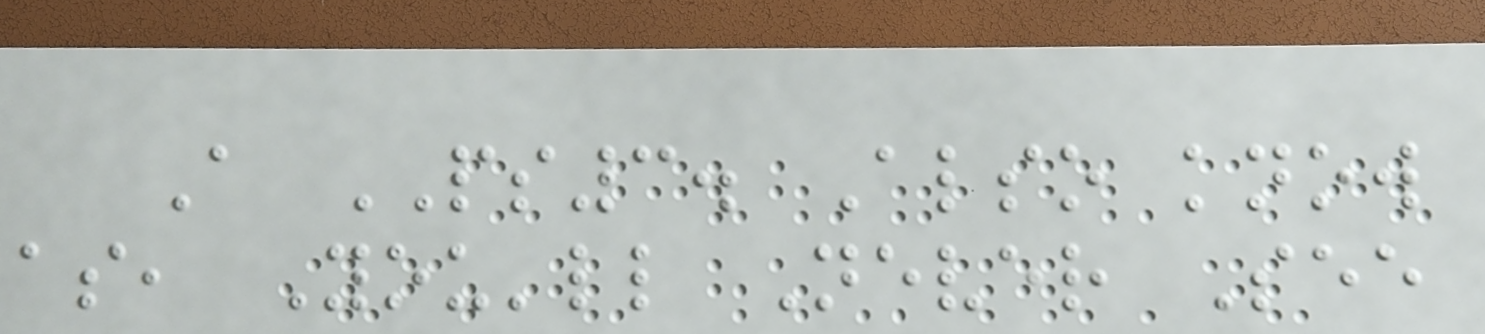A PS3. Also know
as, You'll Never See
